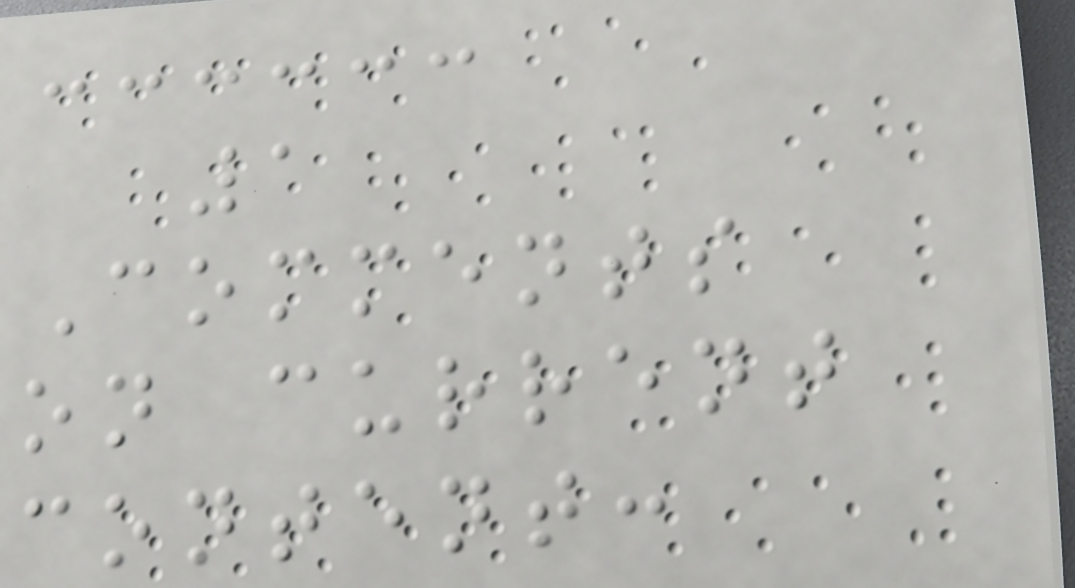1
Comments
on current
content:
